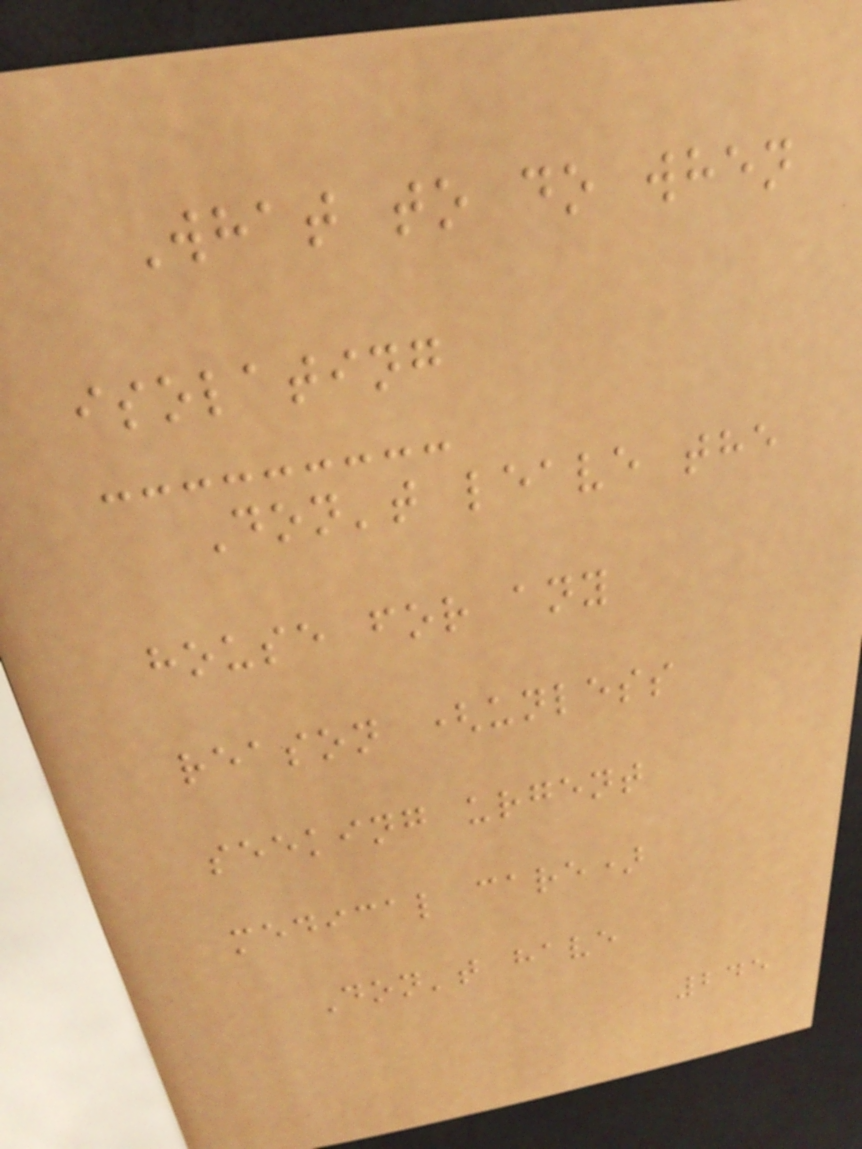What to do when
isolating
Don't leave the
house for any
reason (unless
seeking urgent
medical care)
Don't have
245
